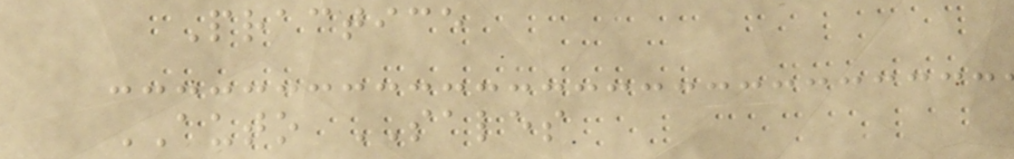Practice
AUTO SALES
